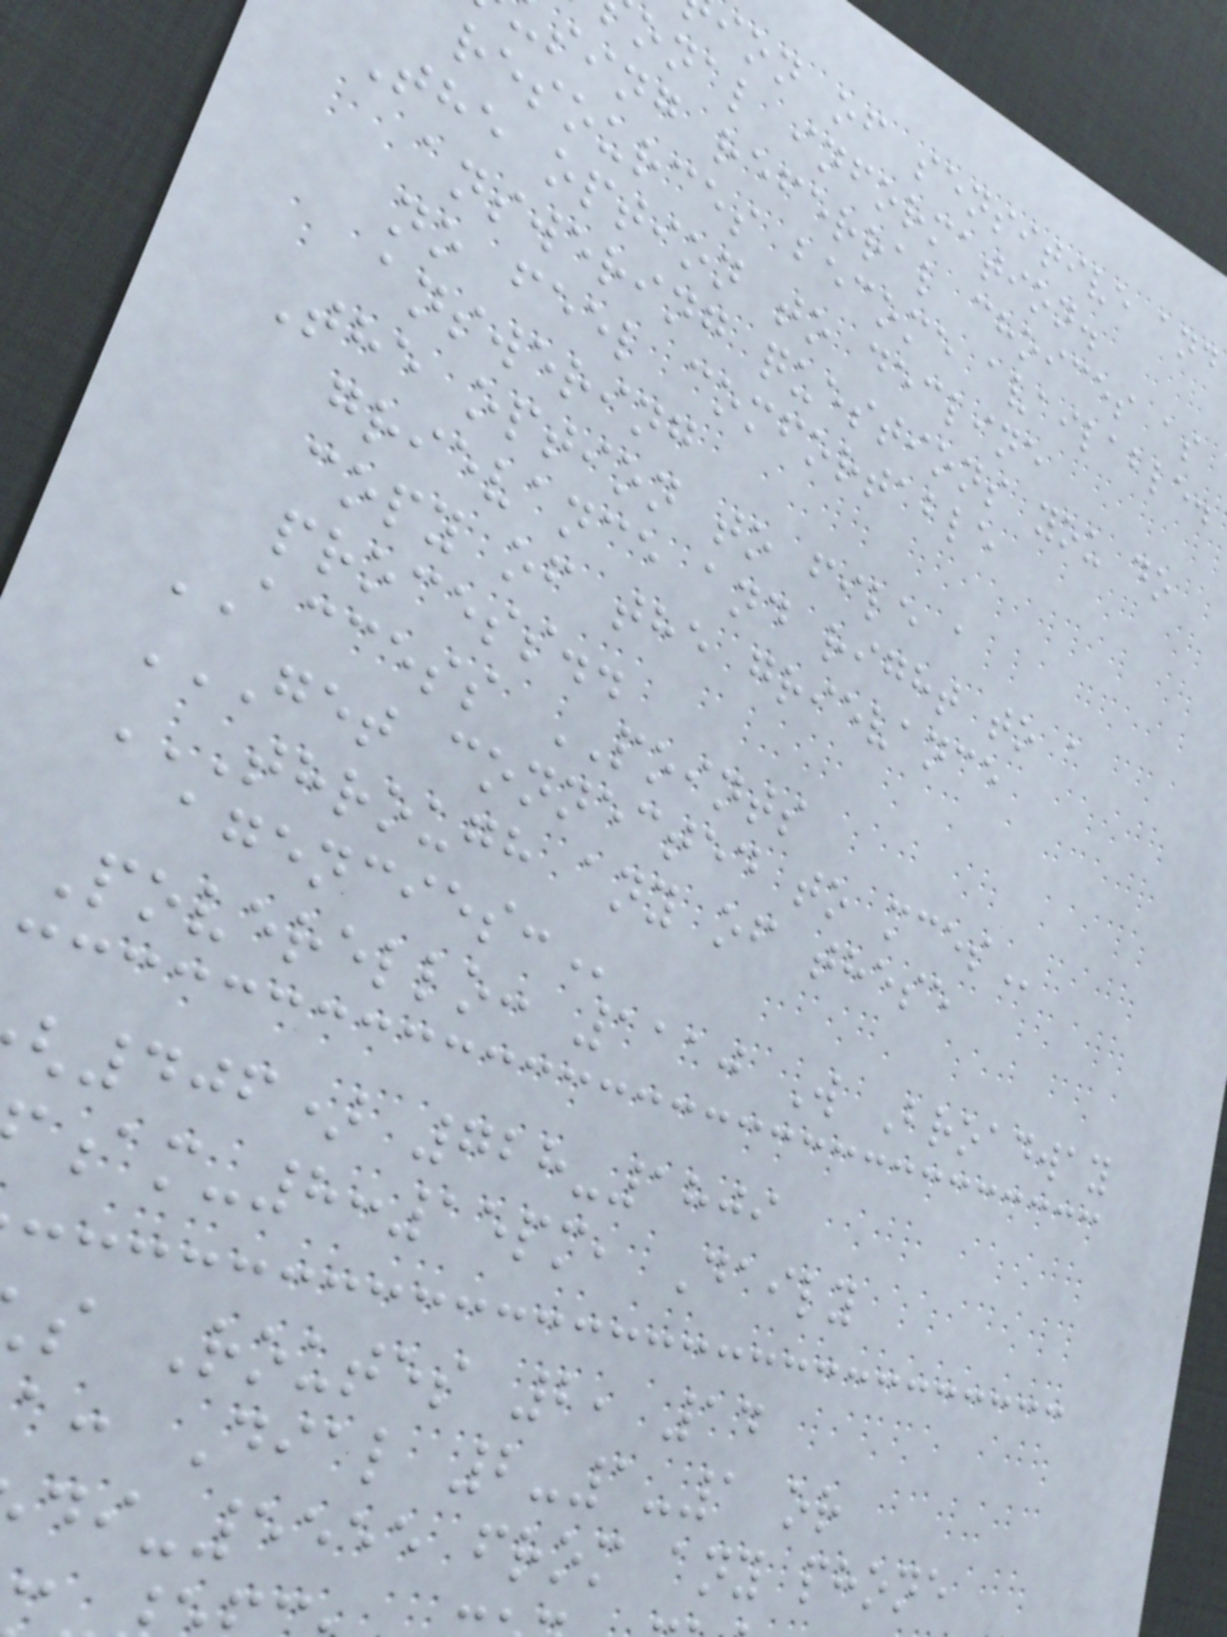ion of sensitive and
onal information.
sing referral choices as
resources become available.
The option to decline
answering questions you do
no feel comfortable
answering
The option to file a
grievance and right to a
copy of the grievance
process..
ACCESS POINTS
GET CONNECTED TO MCES
THROUGH ANY OF THESE
Poverello: 1110 W Broadway
406) 728-1809
am-8:15pm, Daily
s Routes 2, 14
a: Dial 2-1-1 or
-5555 from any phone
